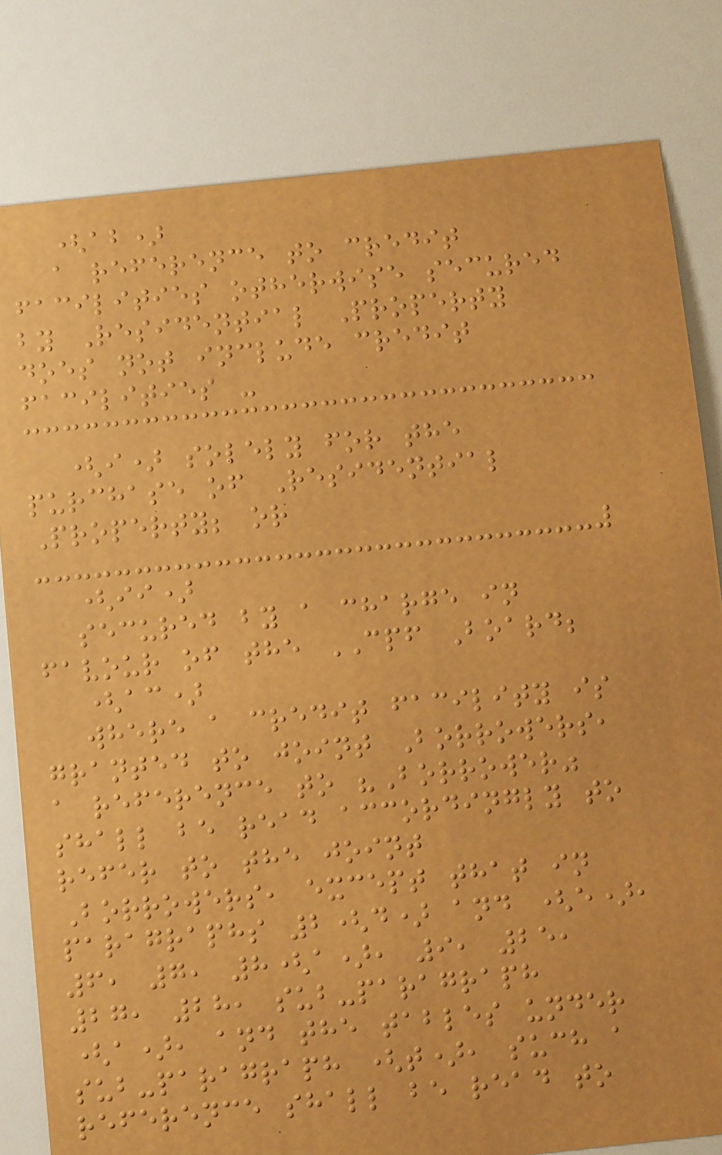(ab)
a reference to credit
facilities otherwise secured
by Residential Property
does not include credit
facilities -
(i) solely for the
purchase of Residential
Property; or
(ii)
secured by a charge in
favour of the CPF Board;
(ac)
where a credit facility is
granted to joint Borrowers,
a reference to "Borrower"
shall be read accordingly to
refer to the joint
Borrowers, except that in
paragraphs 2(d) and (e),
6, 7, 8(a), 9, 25,
27, 28, sub-paragraph
(a), and the tables under
sub-paragraph (t), such a
reference shall be read to
